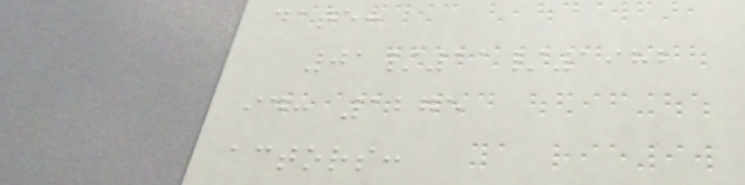date:
01/11/1982
id: 1275
actors:
